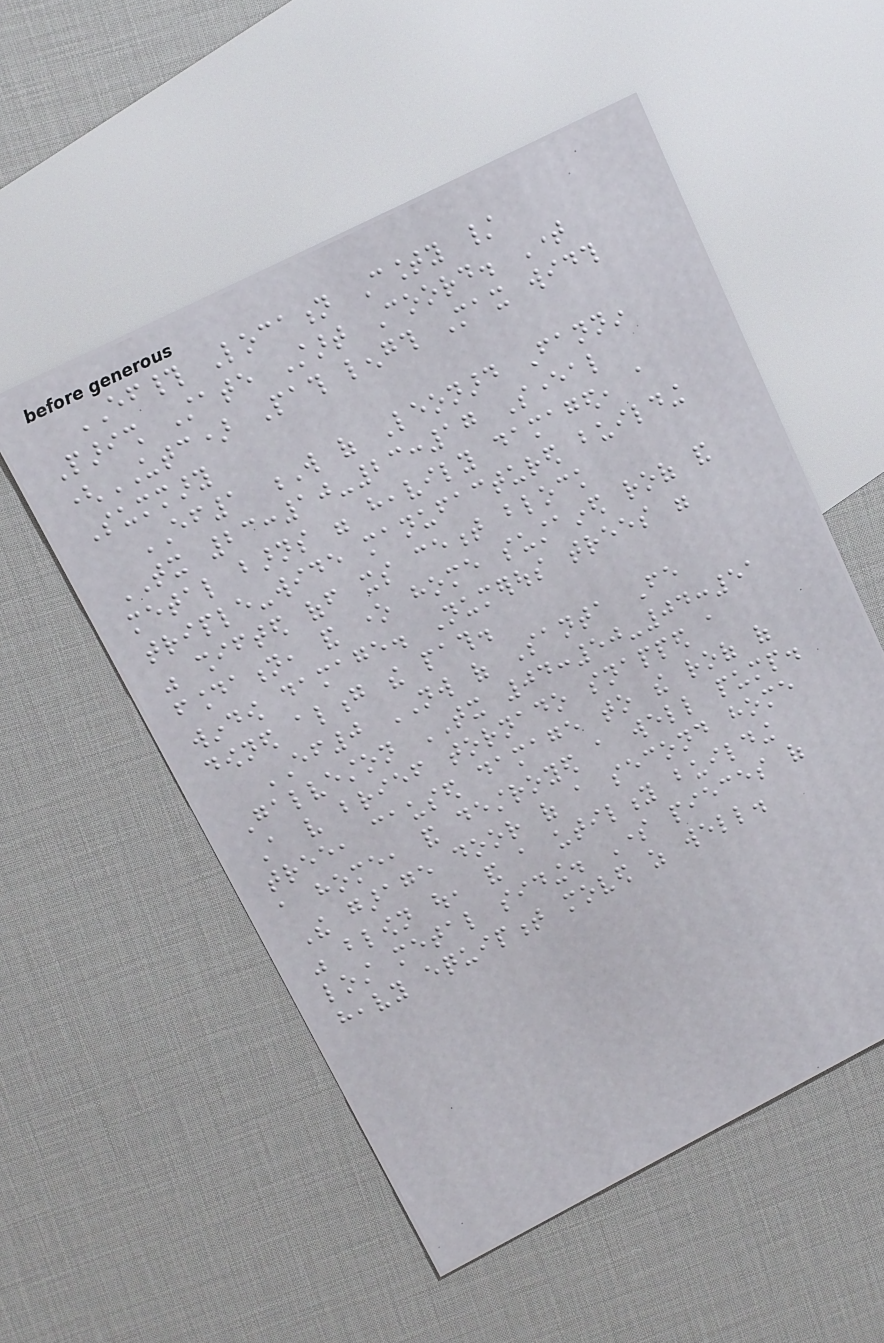EF# Location County /
Parish State Start Coord. Time
(UTC) Path length Max width
Summary
EF1 W of Leonard Fannin
TX 23:10-23:17 Several
metal barns were heavily damaged, a
triple-wide manufactured building
was shifted off its cement block
foundation, and one home sustained roof and
window damage. Numerous trees were
downed along the path.
EF0 NW of Santa Fe
Galveston TX 04:50-04:51
A very brief tornado snapped a
tree, caused damage to the roof of
a home, and destroyed a well pump.
The garage door of a second home
was blown out, and a utility building
lost metal siding. Some pieces of
heavy equipment moved as well.
